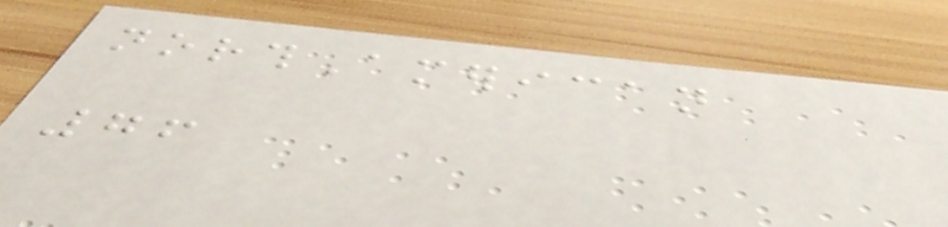northAmerican
76
